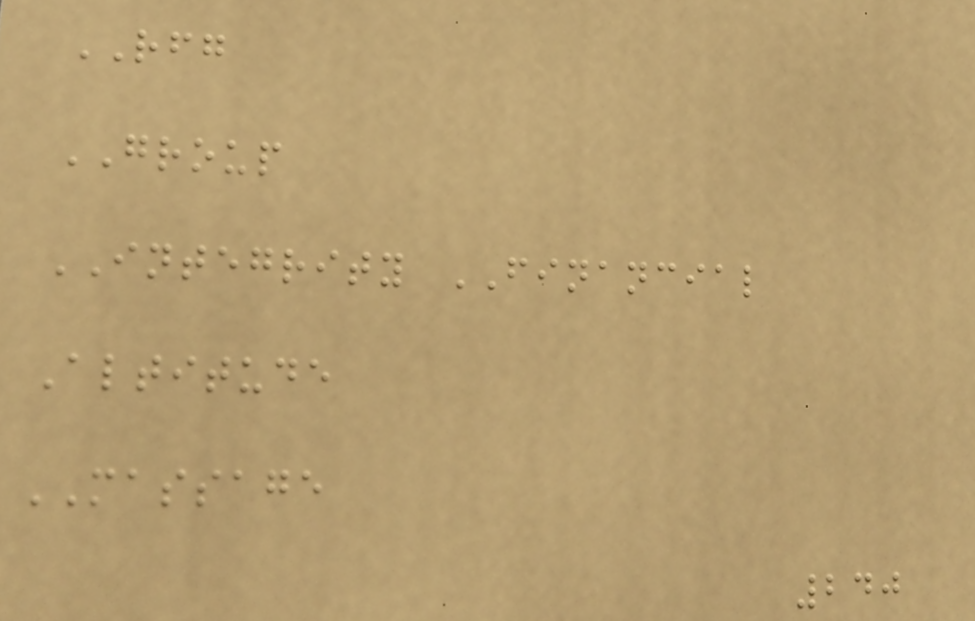RFG
GROUP
INTEGRITY FINANCIAL
Altitude
MASSAGE
240
